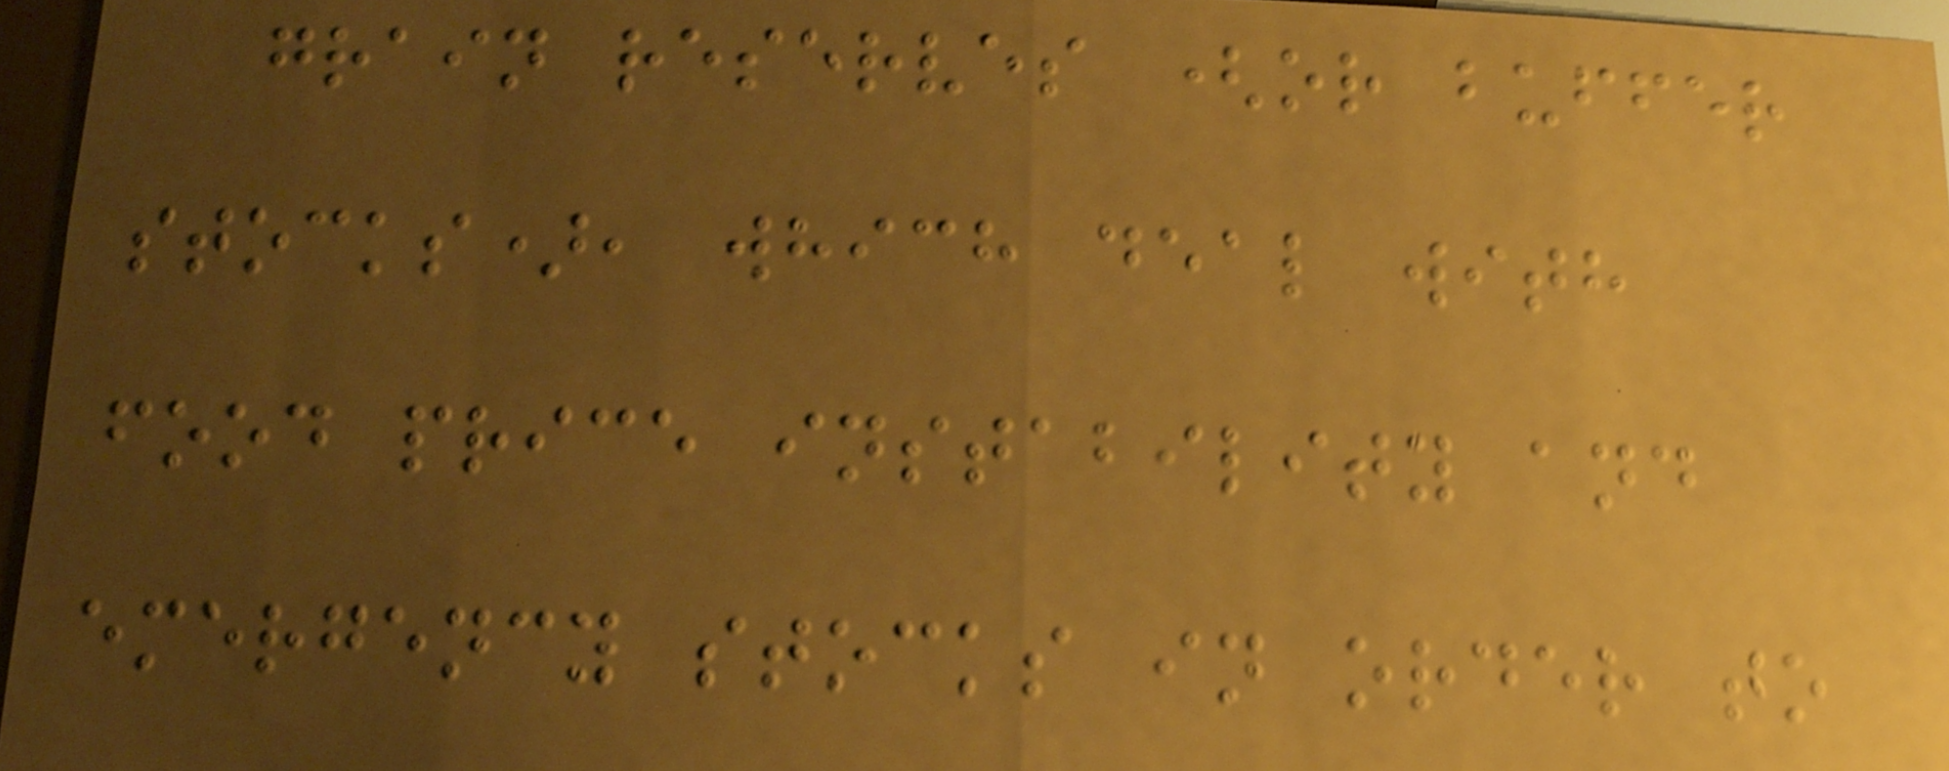grain reserves (or buffer
stocks), which deal with
food price instability and
emergency stocks in order to
